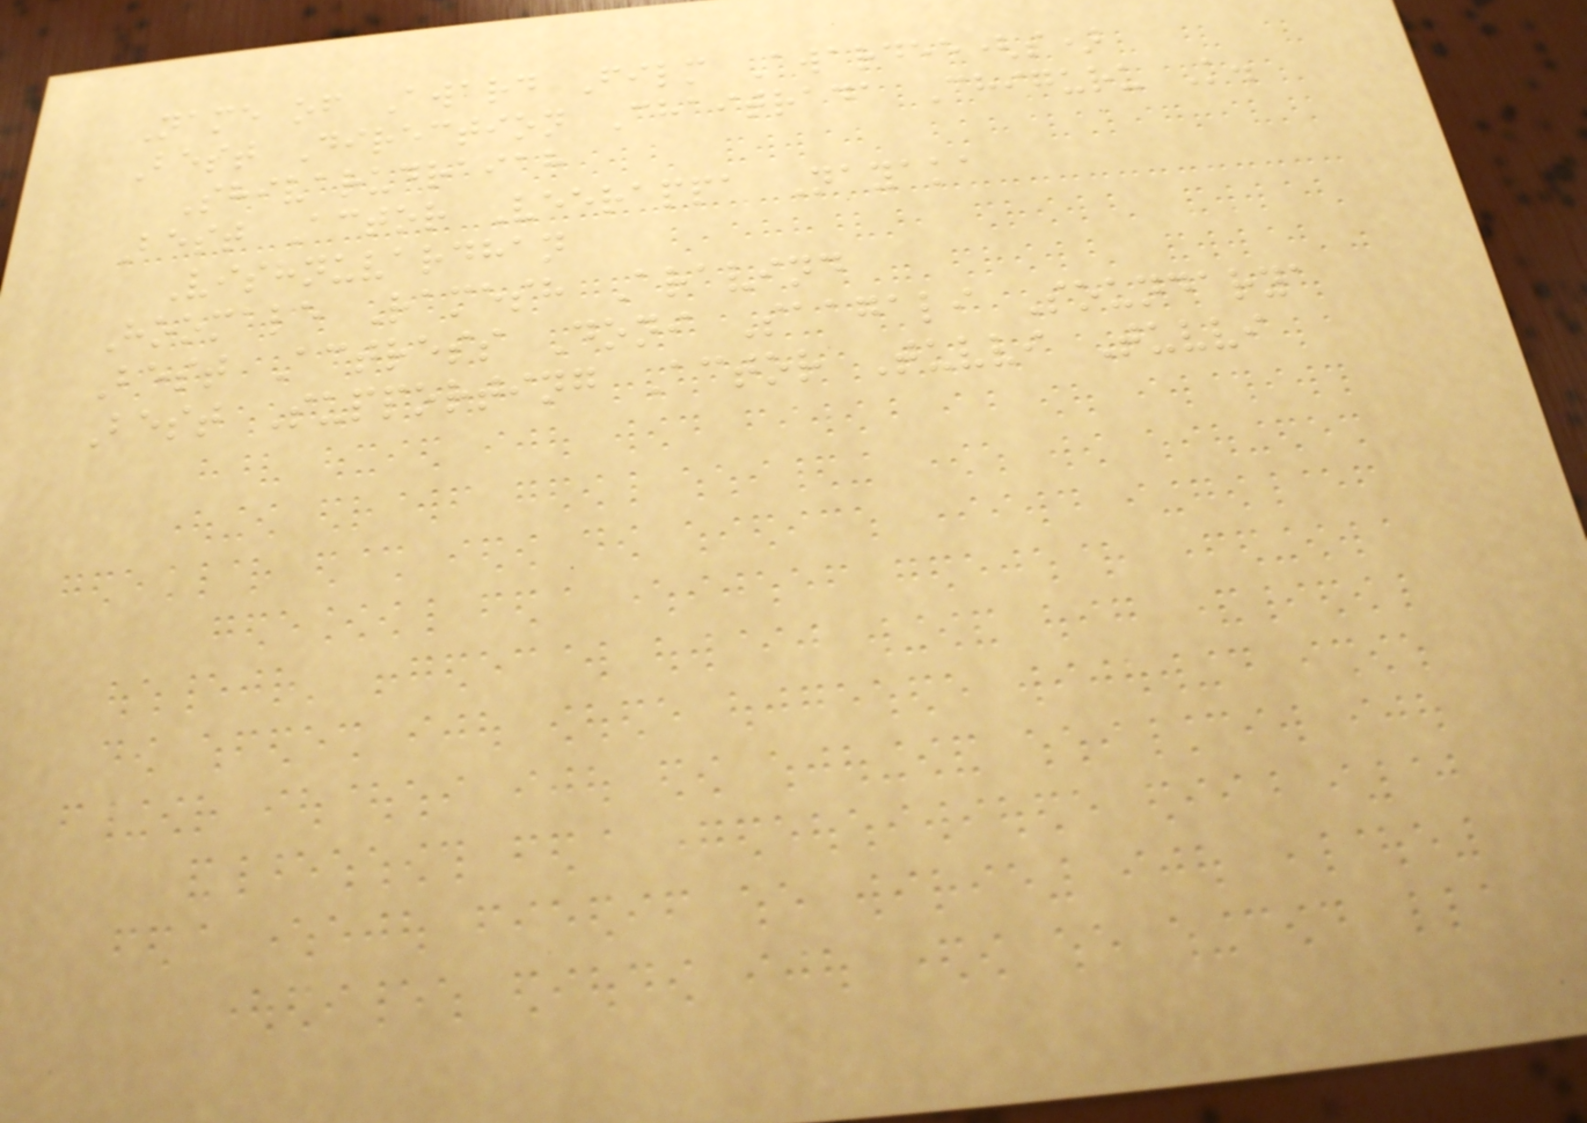Name of Award Film Awardee(s)
Best Direction Chaitrada Chiguru K.
Shivarudraiah
Best Actor Veerappa Nayaka
Vishnuvardhan
Hoomale Ramesh Aravind
Best Actress Doni Saagali Soundarya
Best Supporting Actor Tuvvi Tuvvi
